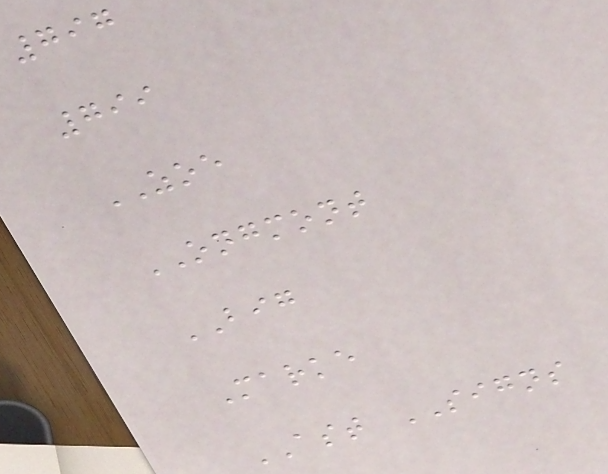797
799
ZOE
ONGMONT
BIG
Marke
AST SIGNS
